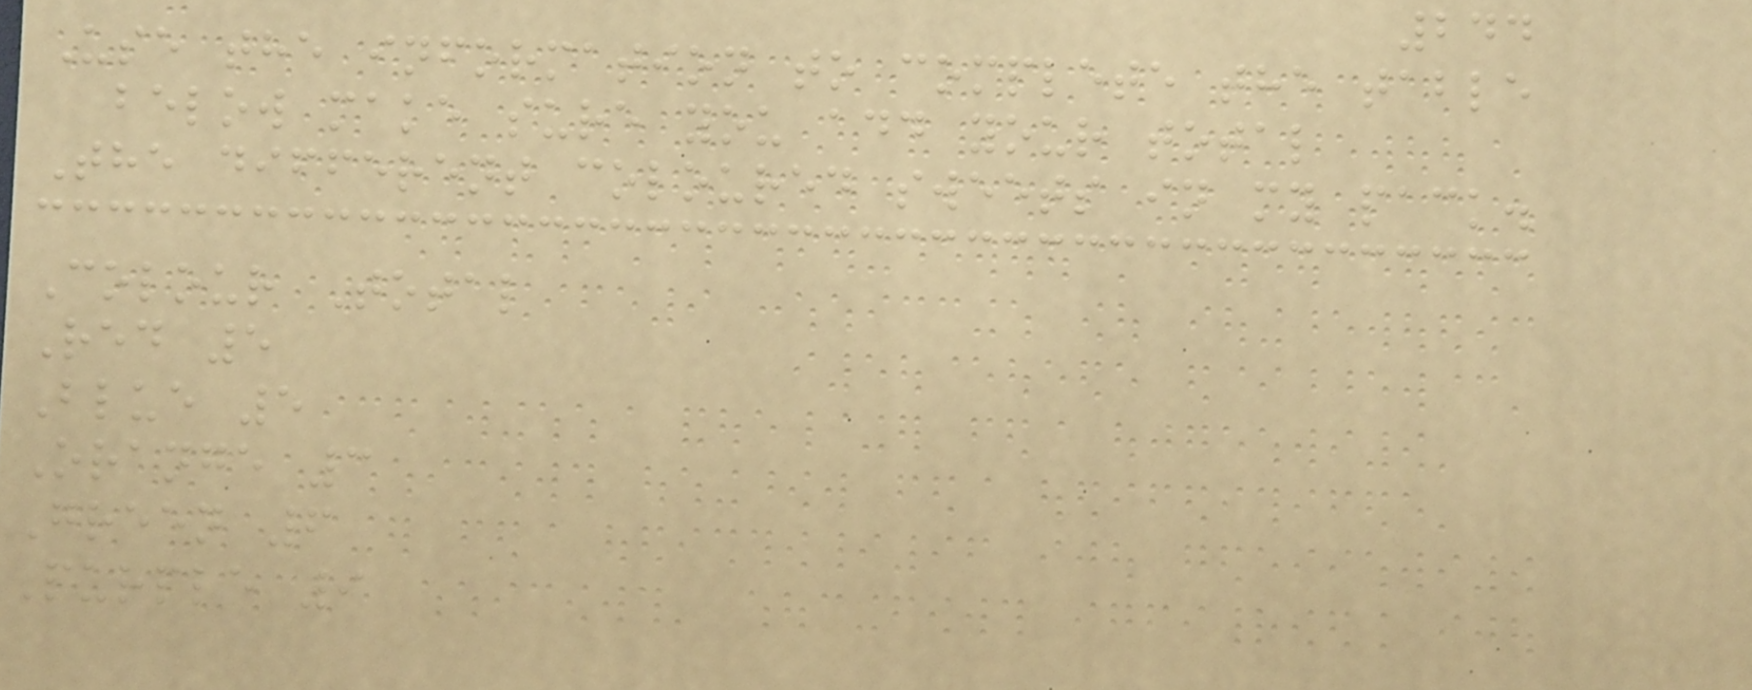244
Use the information to complete the table
below make sure you add your total
The different coloured sweets in my pack.
Colour Total
Red 5
Blue 5
Orange 3
Green 6
Purple 9
